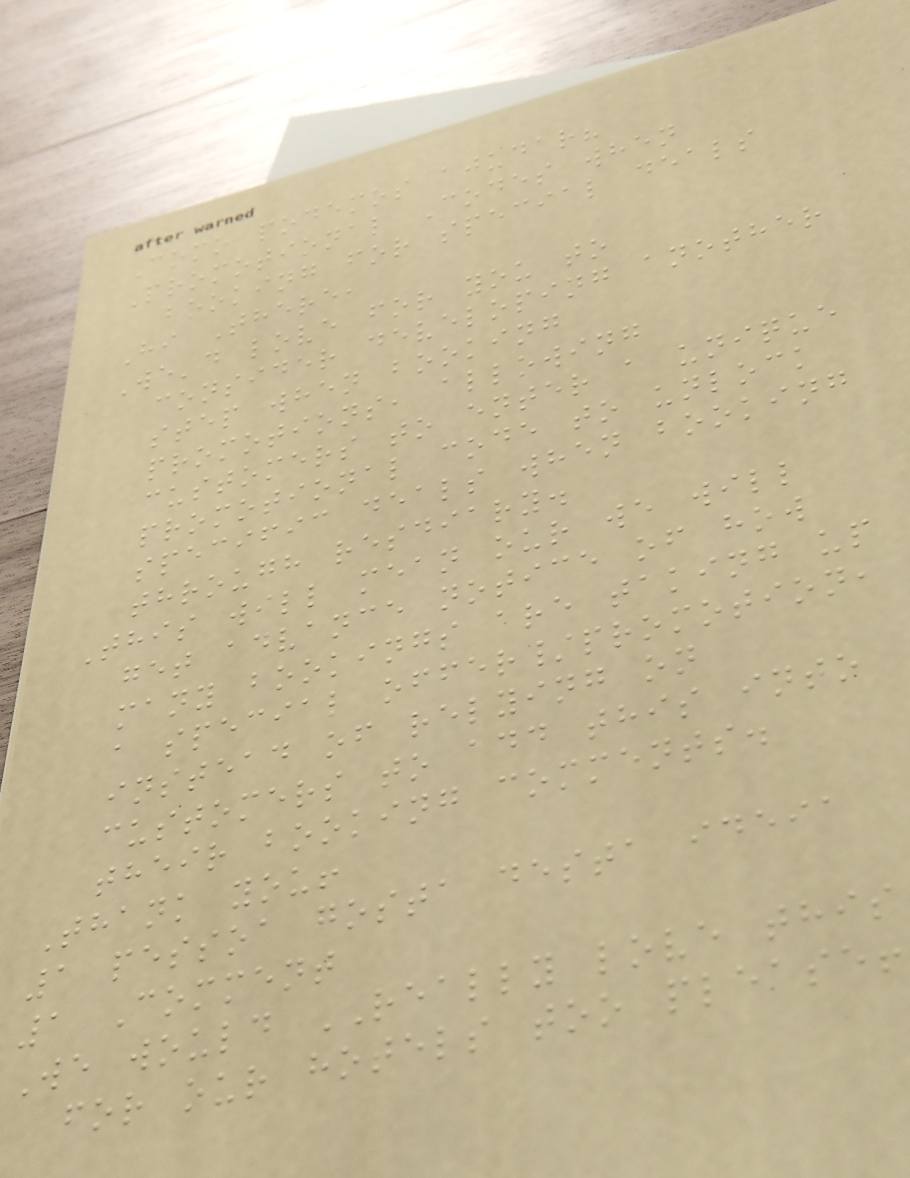Como podemos ajudar?
Promotional Codes when
booking for special deals
Hi There,
We'd love for you to
consider developing another
step when booking
promotions, allowing
customers to enter a unique
promotional code to unlock
specific deals when booking
through resdiary.
This will mean our we will
get advance notice of how
many bookings are taking up
a special offer/promotion,
instead of relying on
customers to add this into
their booking comments.
Thank you!
1 pessoa gosta desta ideia
1 Comment
We would REALLY love this
for our hotels too please!
